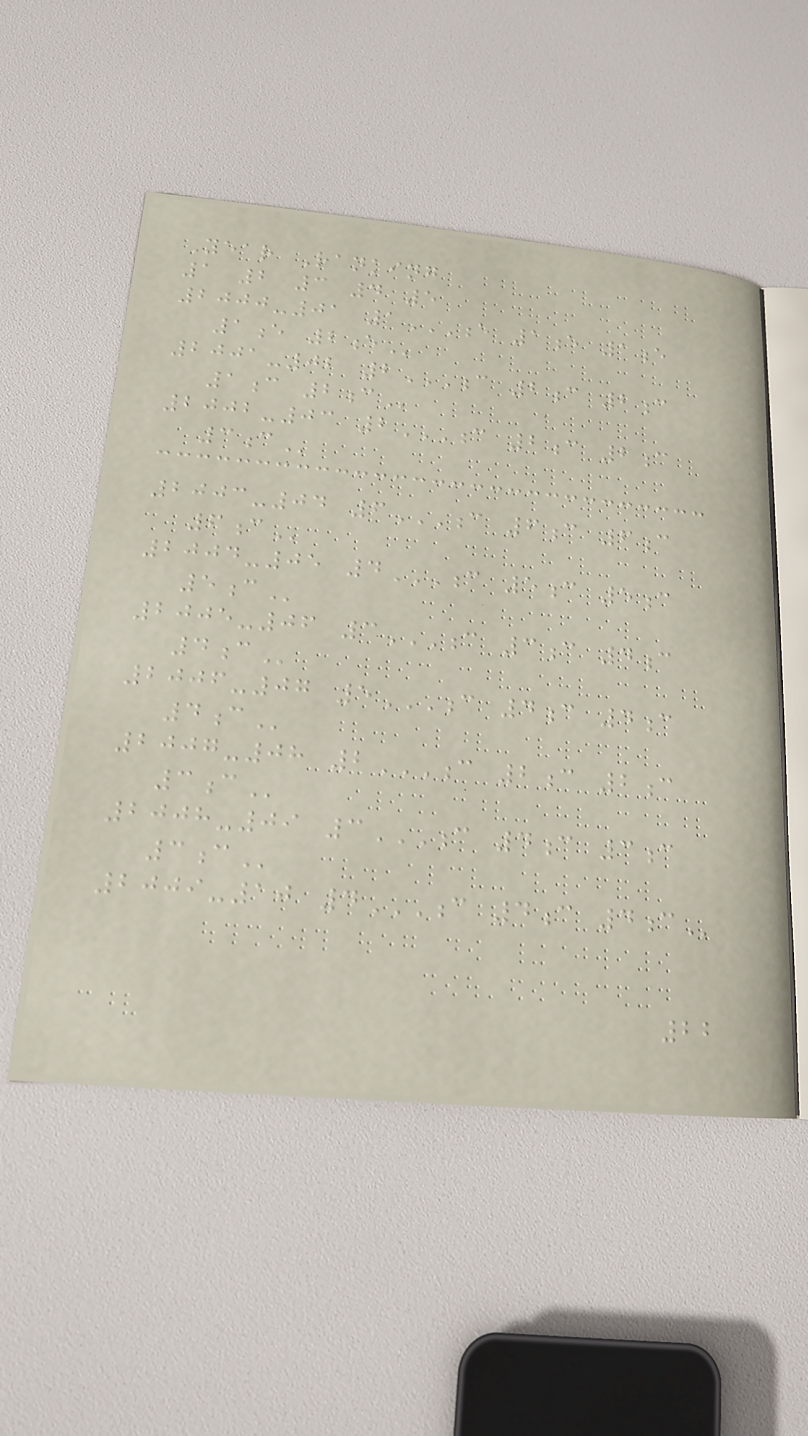Year Ranking
1 2 3 4 5
2000-01 1E 1E 1E
1E 2E
2001-02 2C 2C 2C
1C 2C
2002-03 2C 2C 2C
3C
2003-04 6C 6C 6C
6C
2004-05 4C 5C 5C
5C
2005-06 3C 3C 4C
4C
2006-07 5C 4C 4C
4C
2007-08 2C 2C 2C
3C
2008-09 3C 4C 3C
3C
2009-10 4C 4C 4C
22
